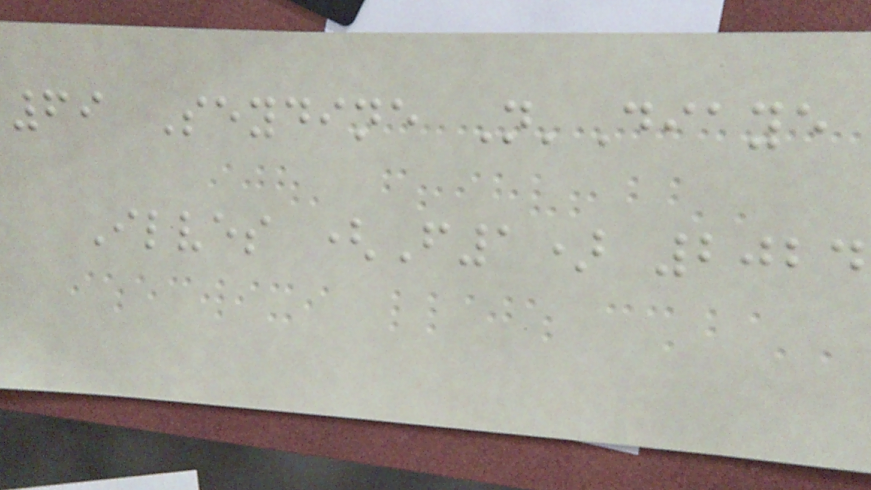69 Seydine N'Diaye
Ilves (F1) 2024
